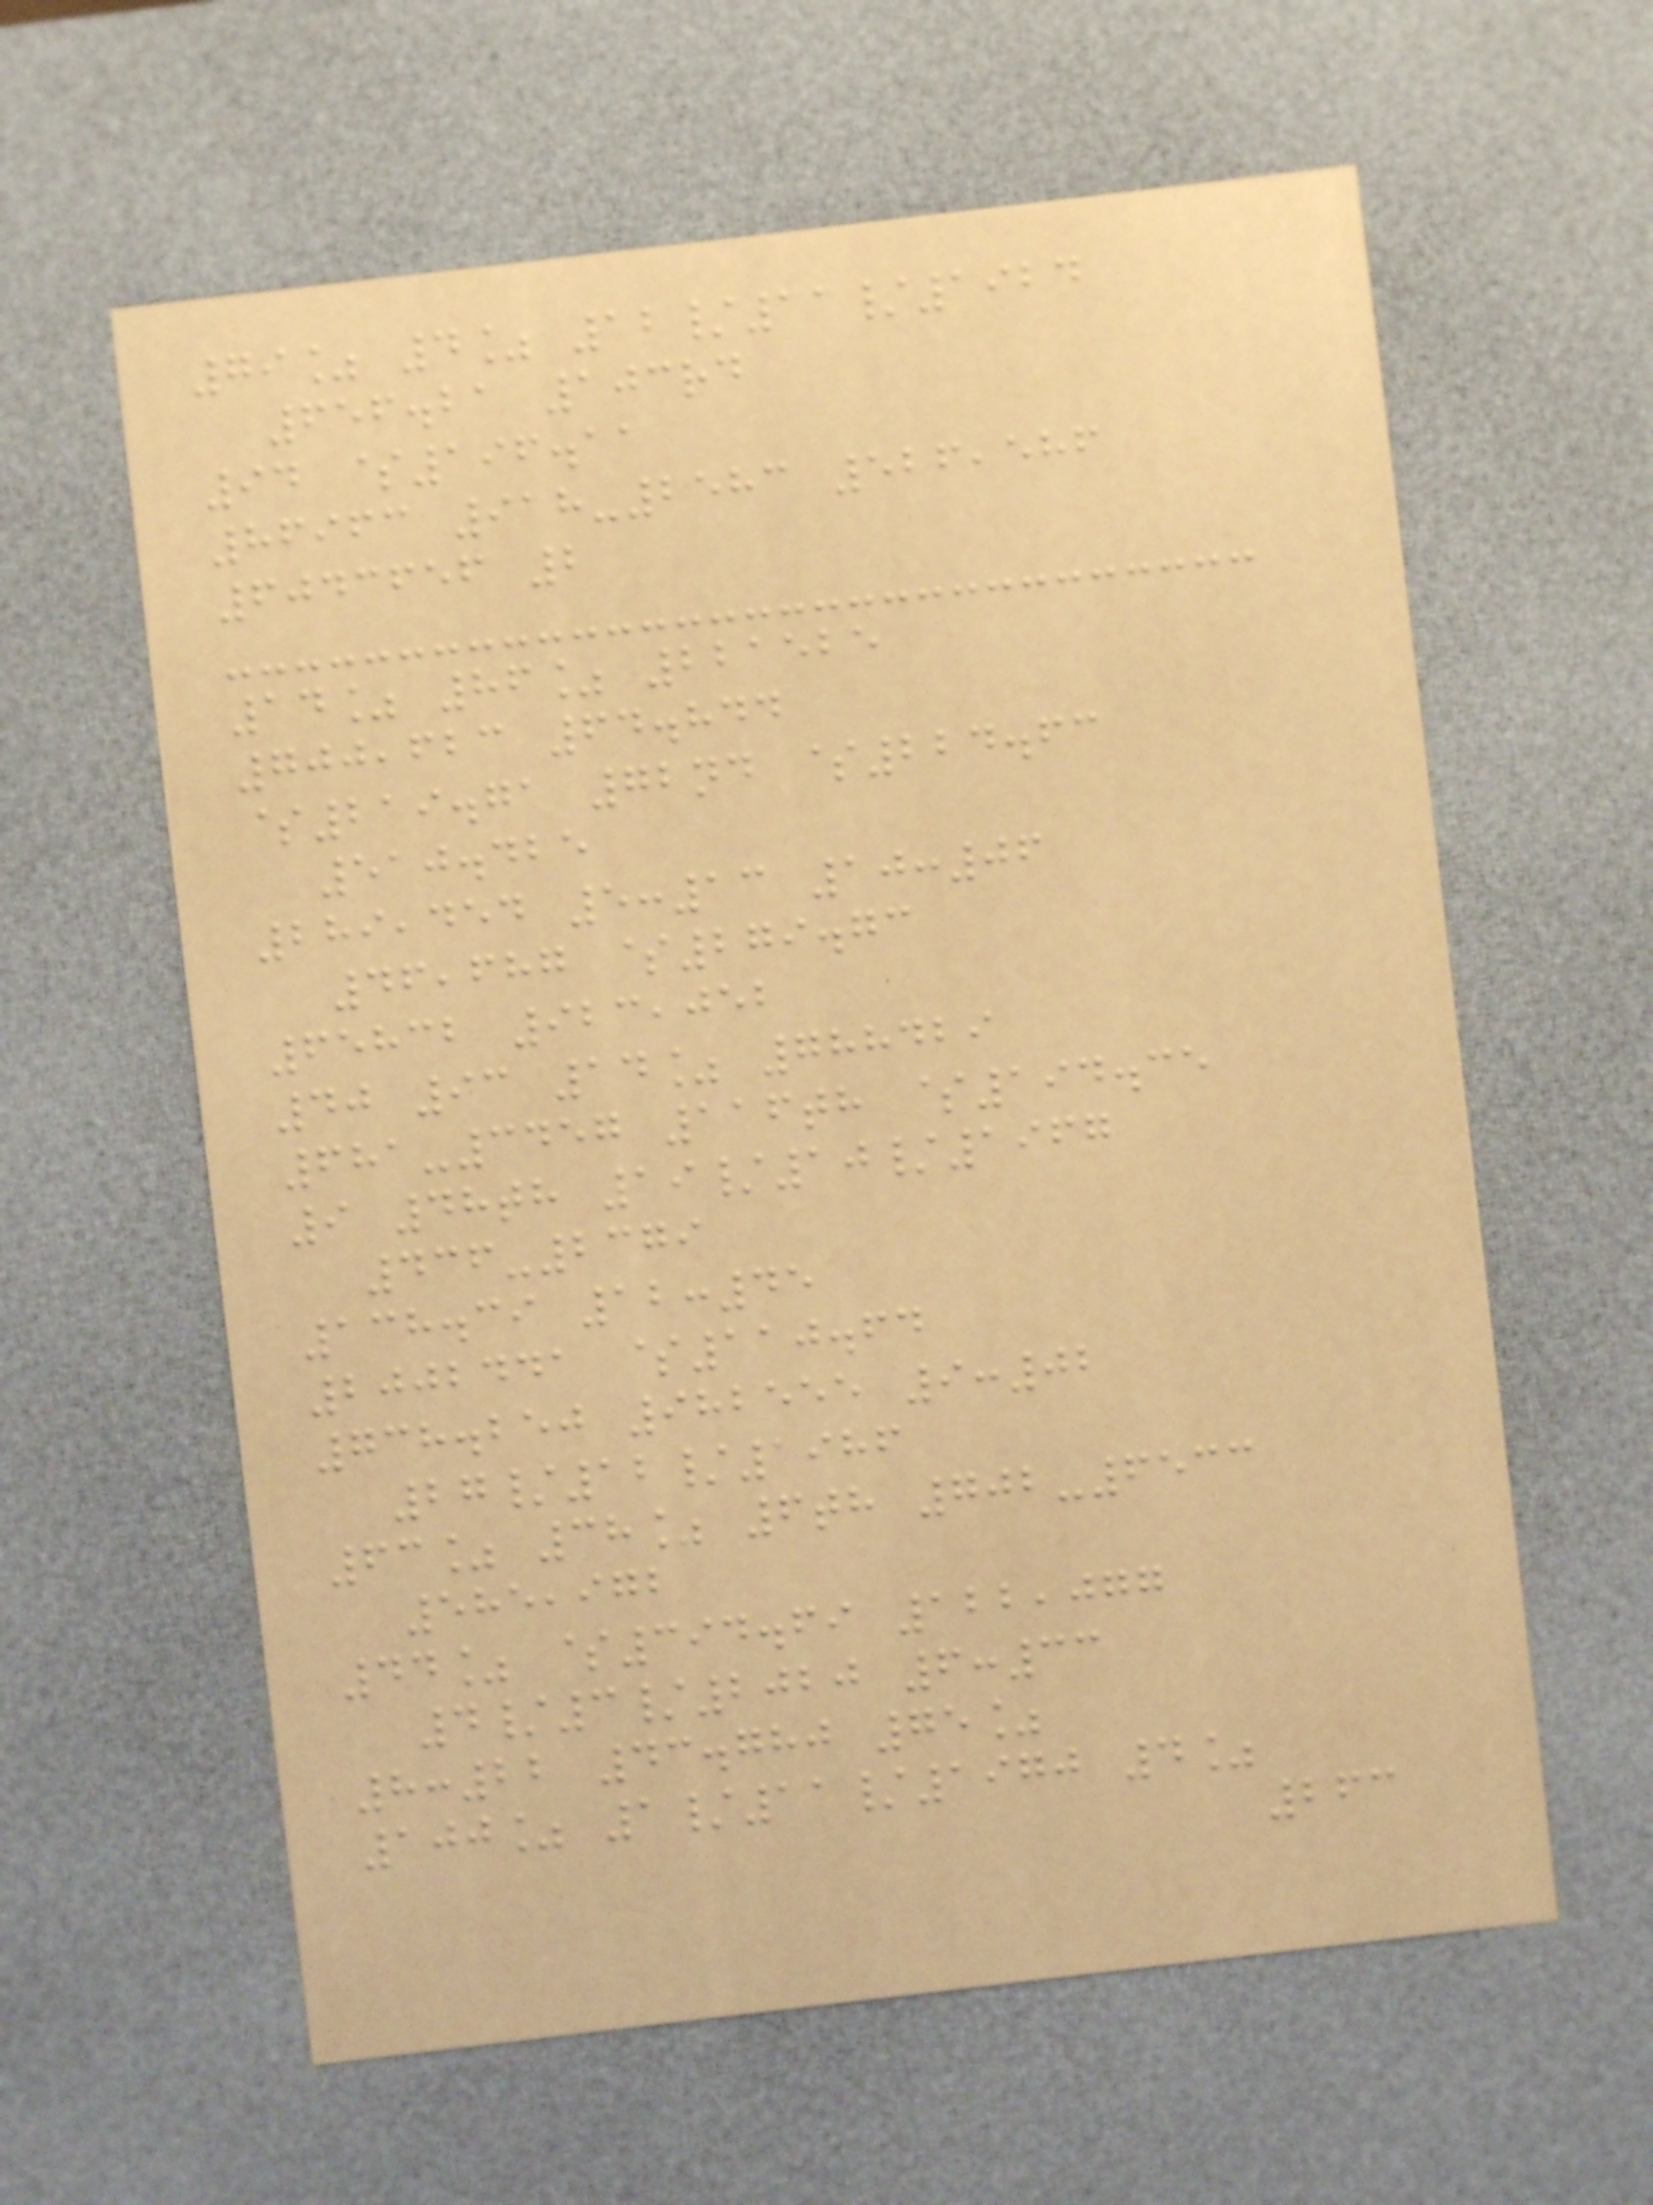79% 4% 12/11/1924
656.21 103rd
94 $196.11
86963 918-2583 526,586
6043656 2
14% 86% 221525
700,623 64.844
$219.71 72nd $224.63
510.425
289,454 5:13 10:06
46,687 $279.73
65832 923,052
40 93 14% 788429
681-3457 116th $194.35
9 48th 19/10/1967
436-2379
138.39 12:45
2002441 $110.64
738.250 982555 9:02
27/12/1986
63% 38% 6th 702-6533
585,972
44% $394.69 122,077
4/3/2020 6:33
8:22 43.780 75%
100% 1/11/1970 4%
263
